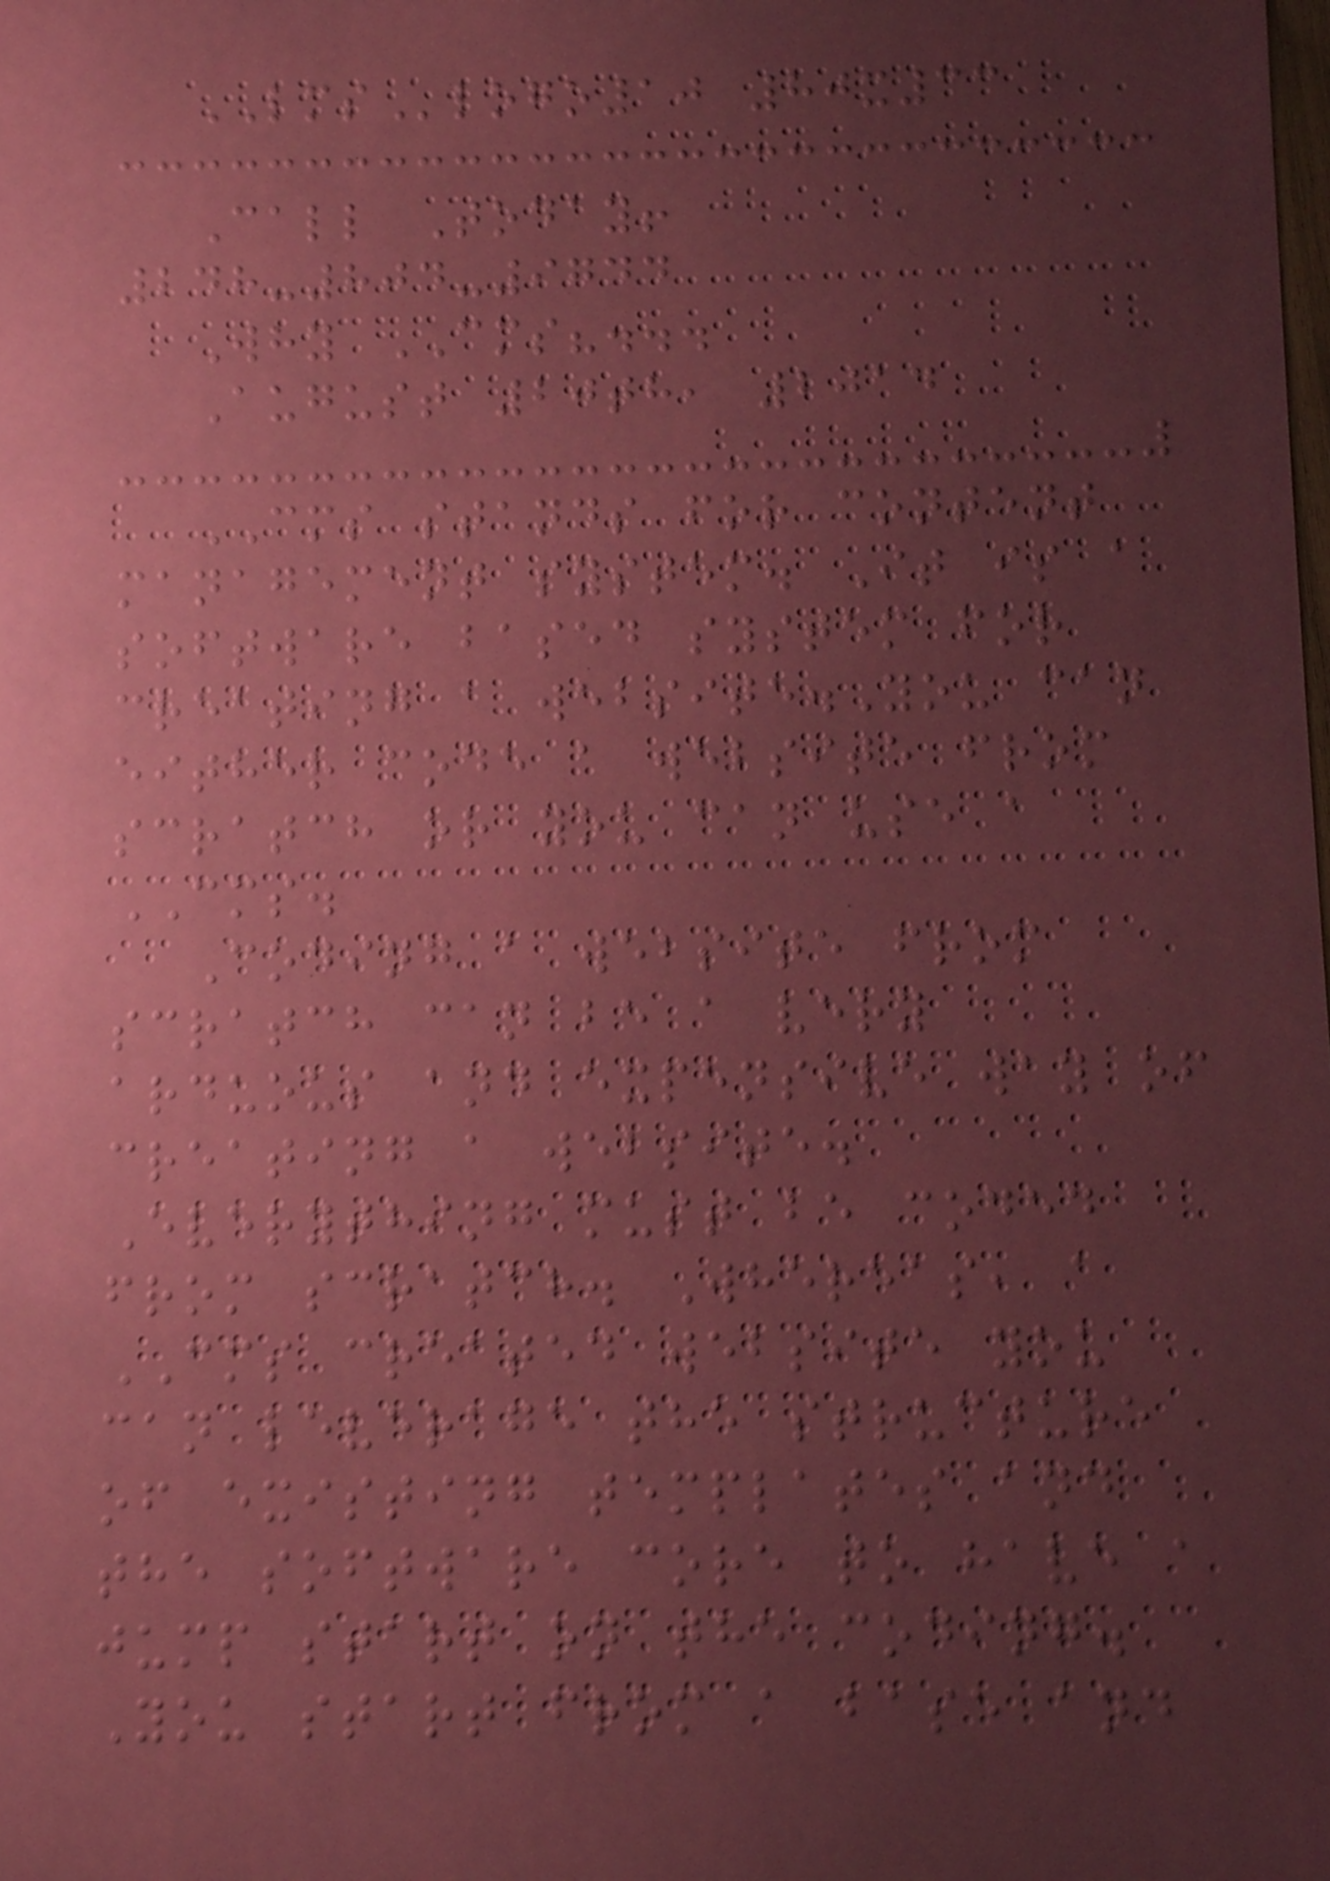LMSlogo10 80x33
Call Today!
248-804-9744
Why CMS?...
August 20th, 2014
CMS stands for content
management system. It is a
software based system for
creating a website.You can
either code a website from
scratch or you can use a
CMS.
Coding a website from
scratch can be a very
arduous and expensive way of
creating a website.
Everything must be coded
from scratch. Whereas, a
CMS created website you
can leverage the structure
of existing templates and
the software core to have a
jump start on the coding.
You start from a base and
